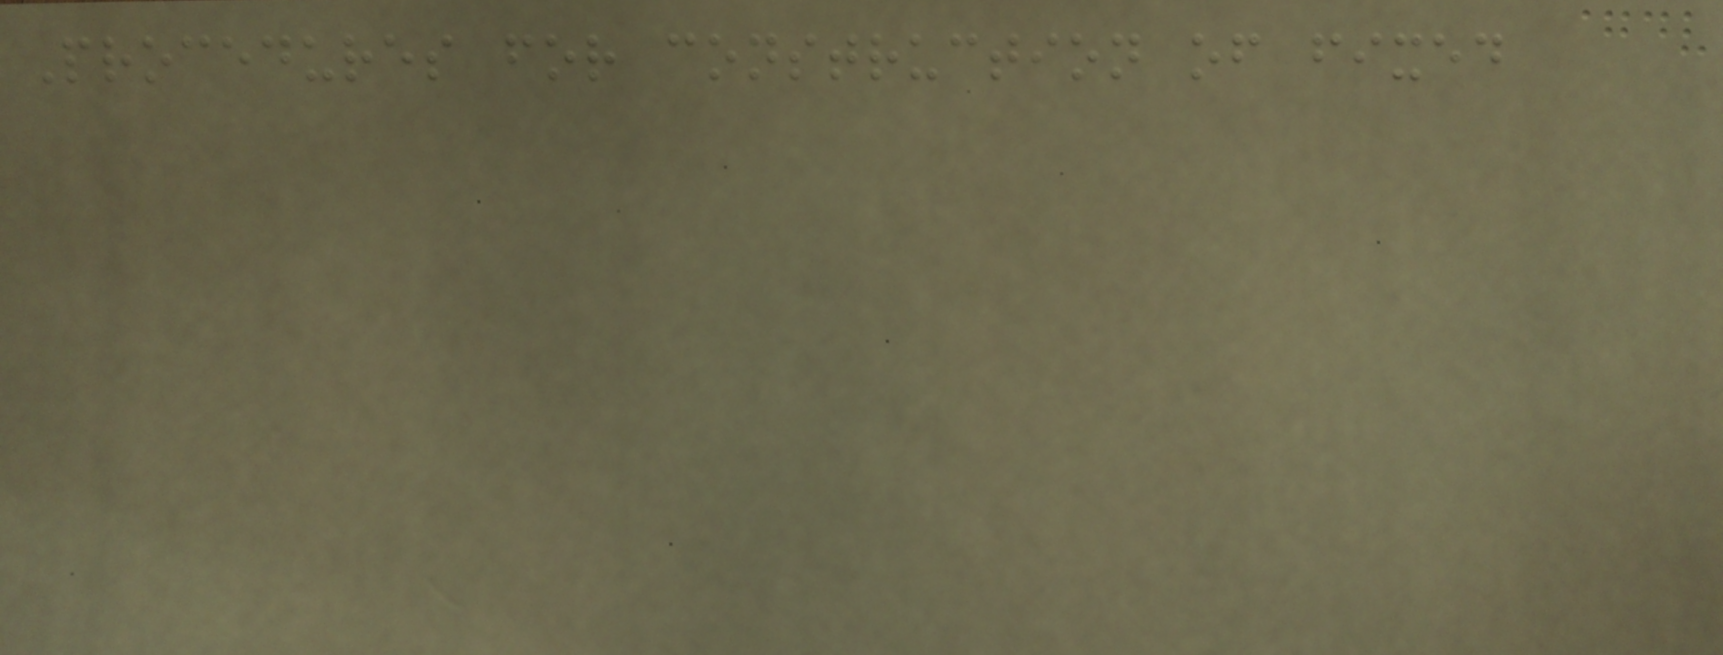Procedures for construction of fixed
